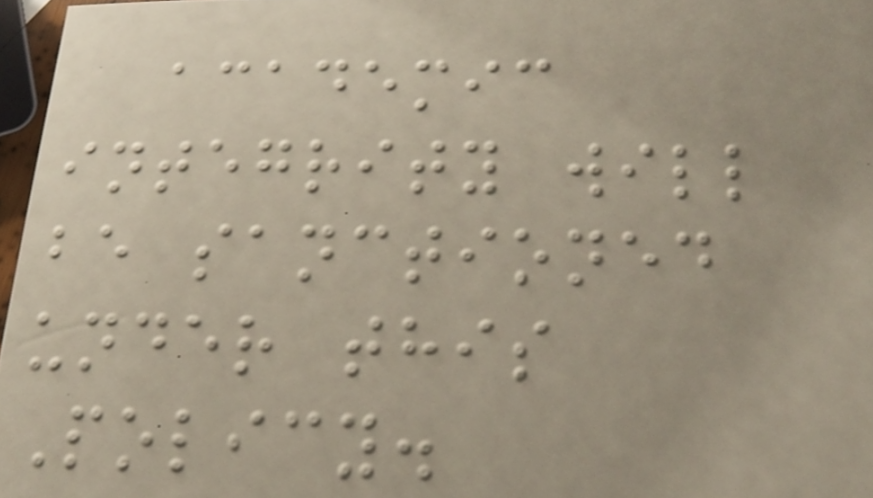academic
integrity will
be sanctioned
under this
Policy.
